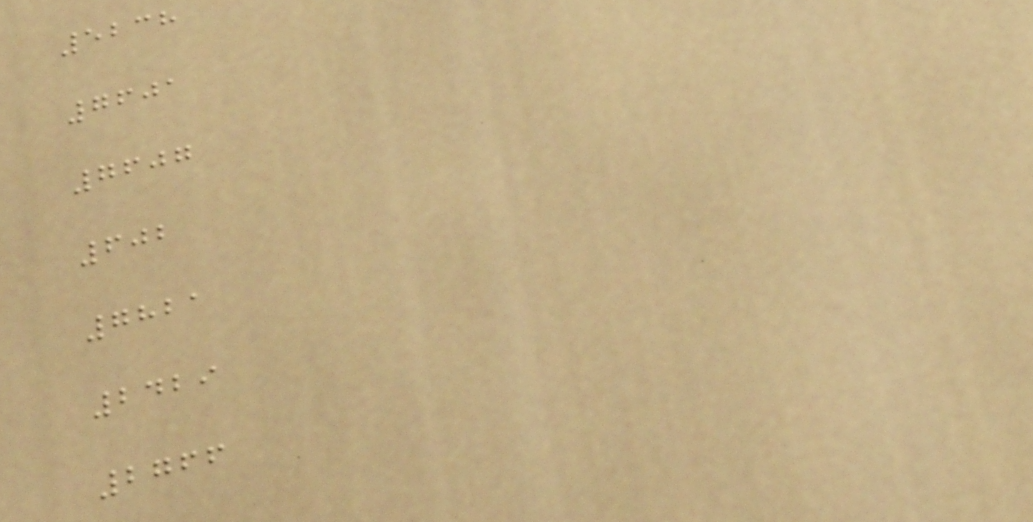5238
7601
7607
602
7821
2429
2766
